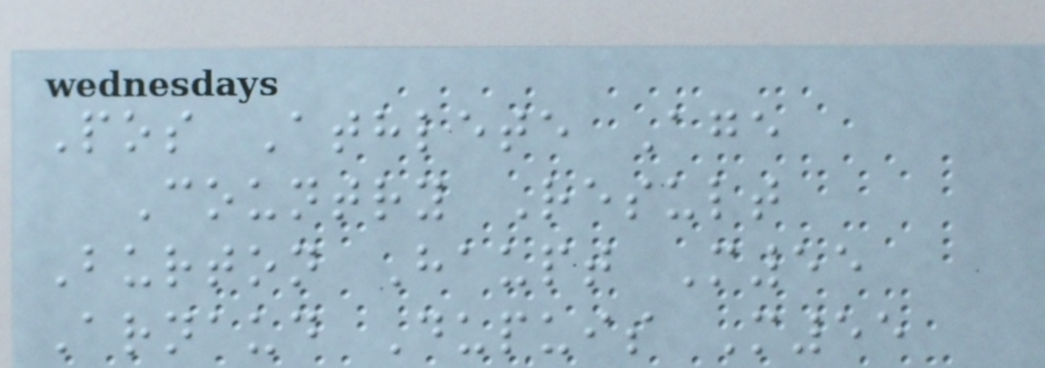Pos Athlete Age
Country Result
Burton Haupt M55
Arnaud Dupuis M55
